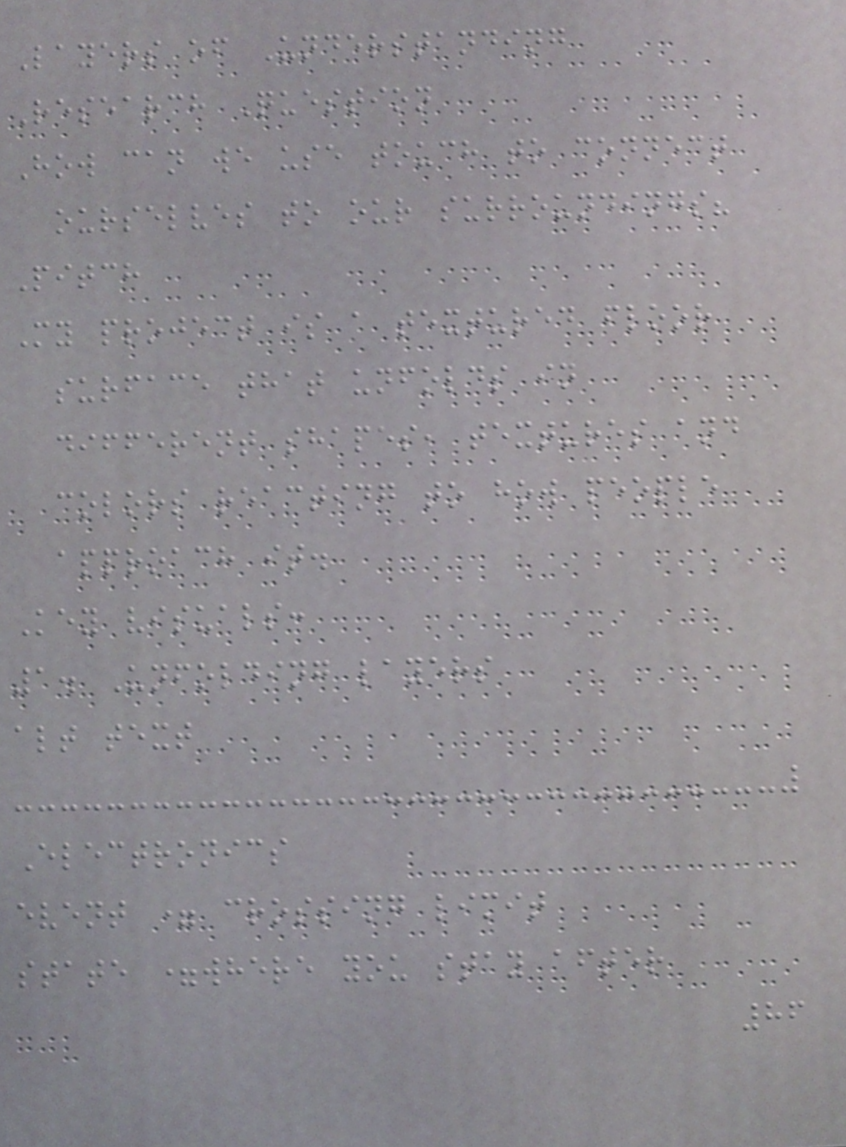Layers of Understanding
Research Question
How can we use touch to connect
ourselves to our surroundings?
Pitch
My project is a textured floor
surface that unfolds in
different shapes, textures and
colors reacting to how people
approach it.
Key visuals:
1. Unfolding layers
alt text
Electronics
event = crossing limit
state =where you stay after
86
